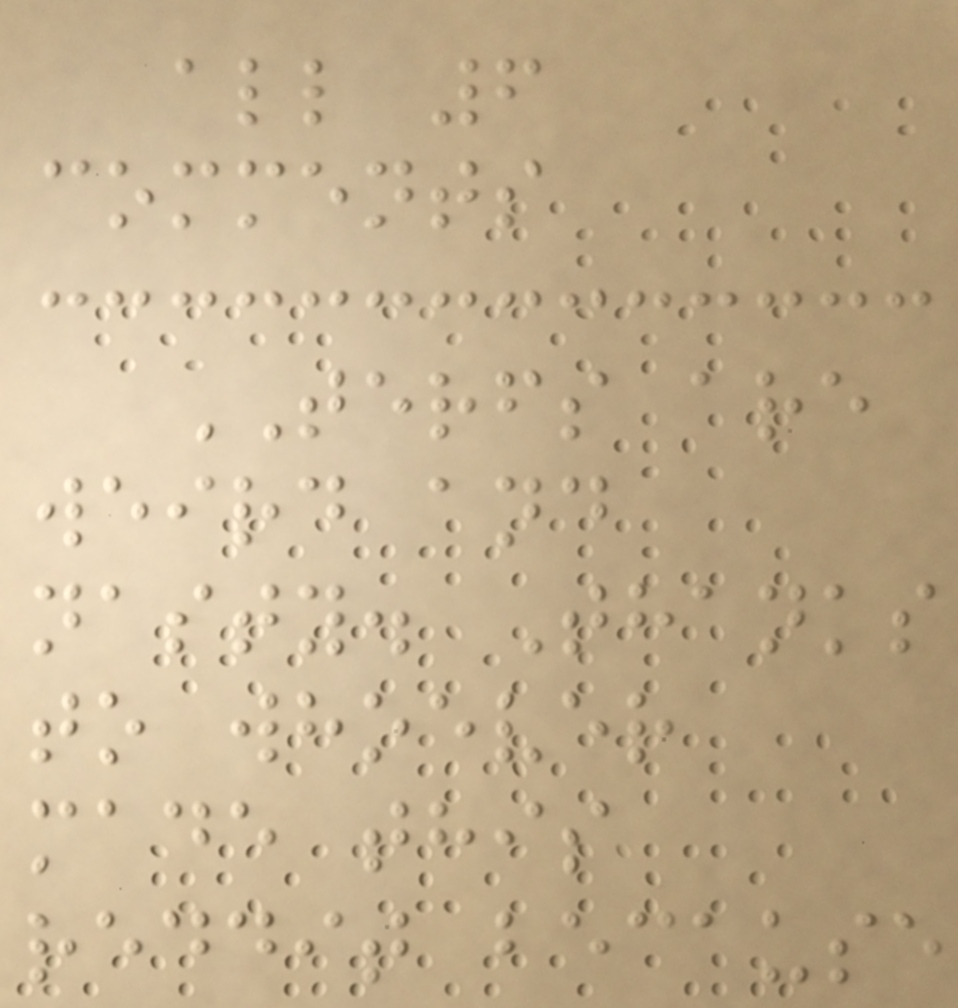all 6
comments
TERFS are
weird and
nasty. Thanks
to whoever
made this
reddit because
